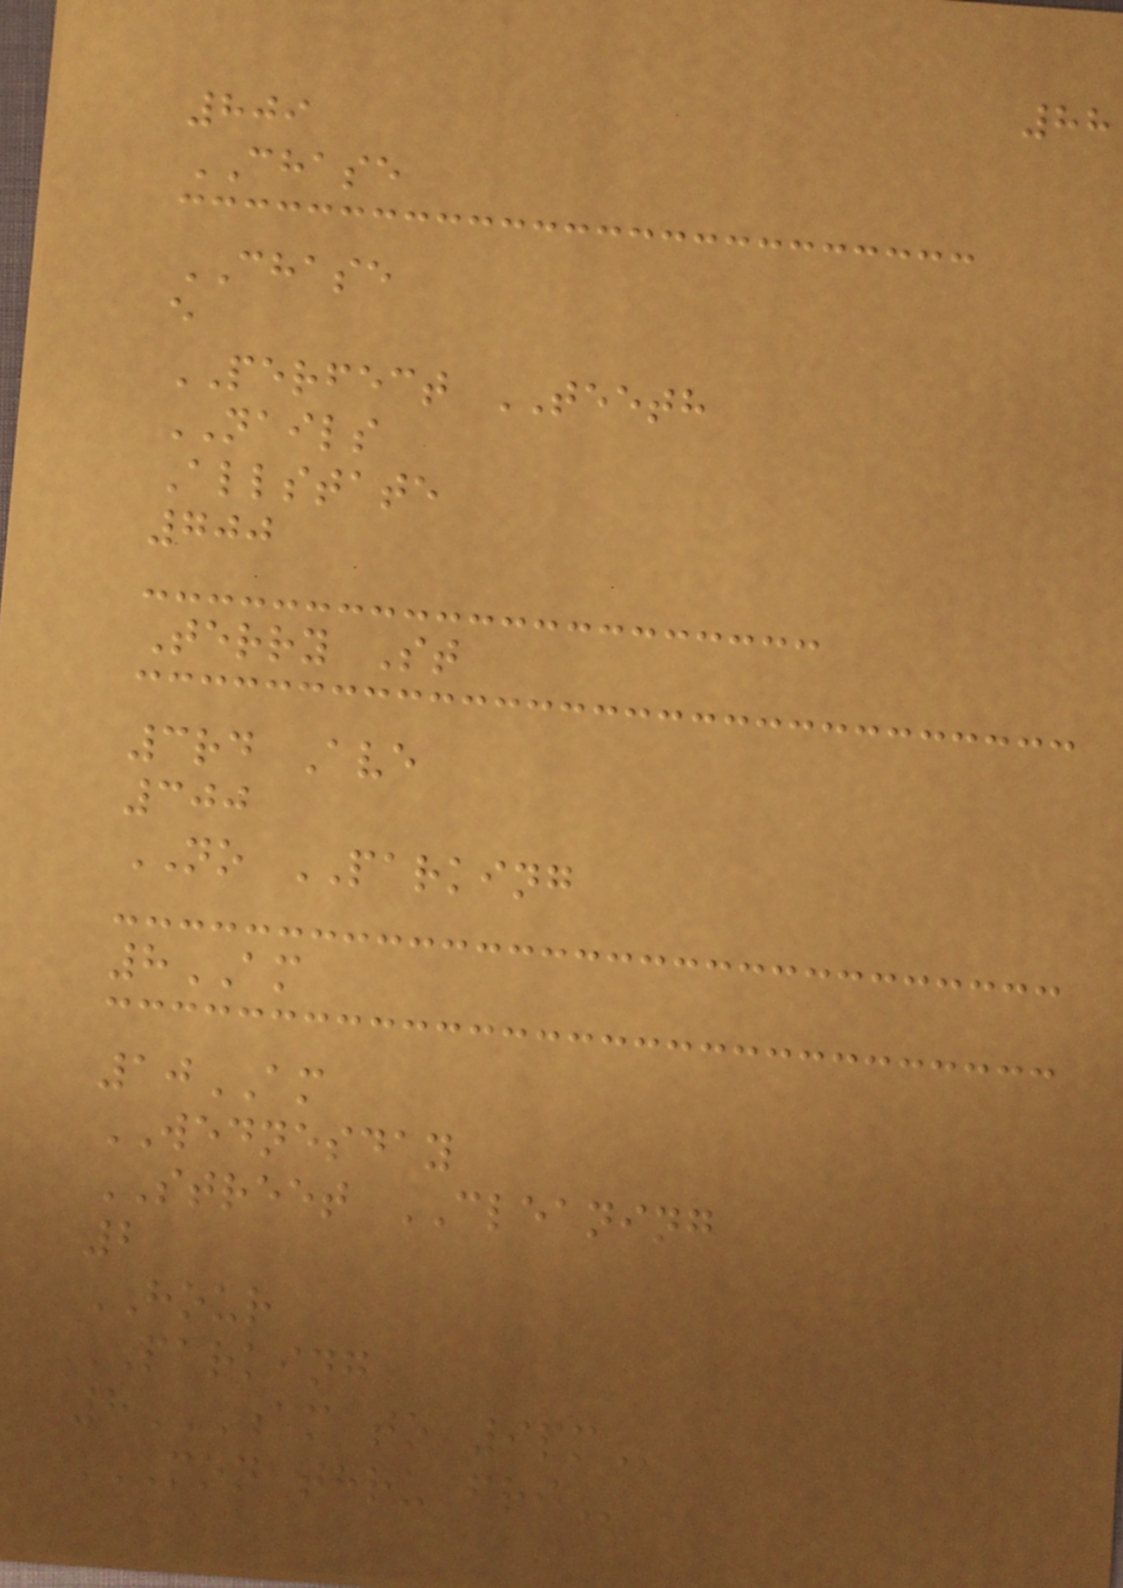88
809
CHASE
CHASE
e
PERFECT TEETH
NAILS
Allstate
700
Terry St
3rd Ave
300
NO PARKING
8AM
10AM
WEDNESDAY
STREET CLEANING
2
HOUR
PARKING
8AM TO 9PM
MON THRU FRI
